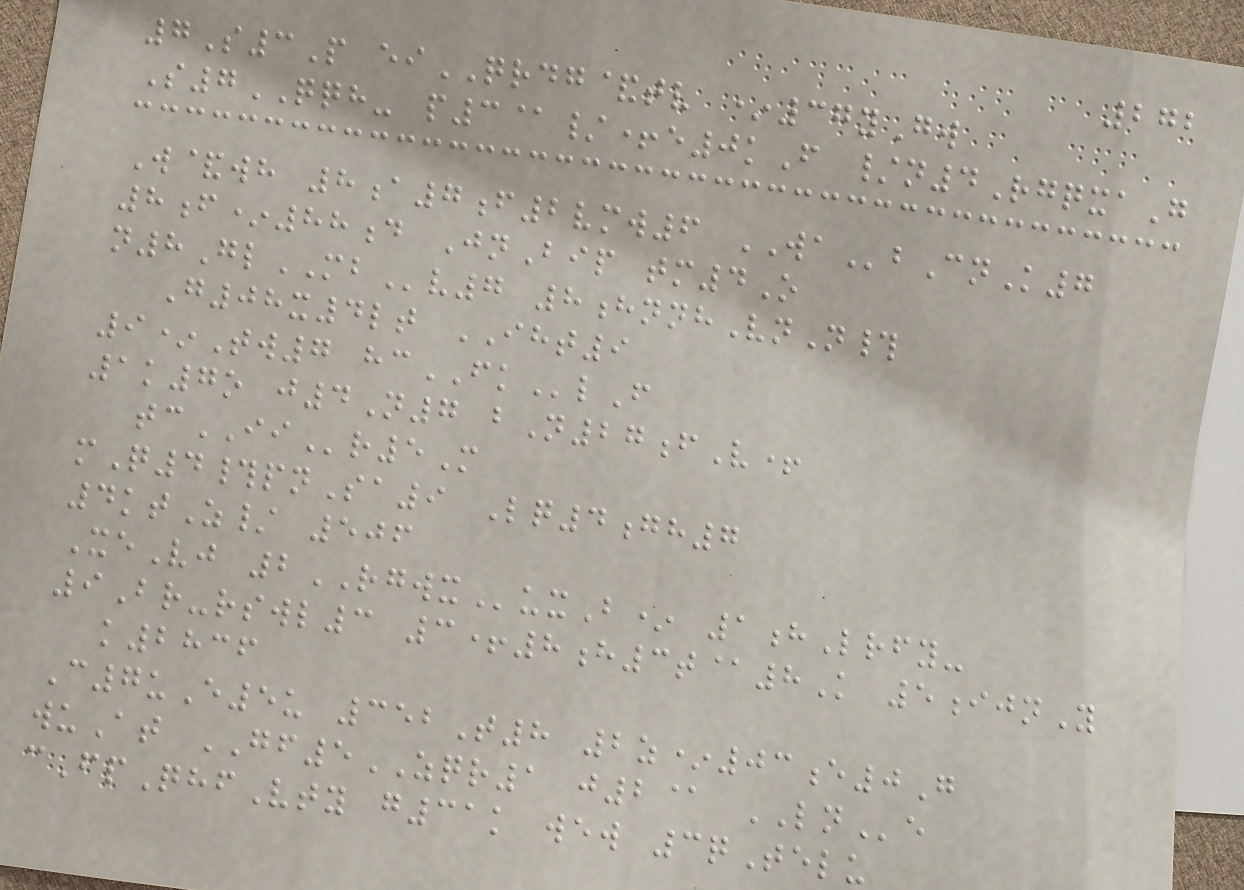272
7S3P eiQRDG&tv *37yGw
S7QQH- p3@/+e0kF /n4RgqxaG
W&wh 8a7f2vmw6 WAbCnK7
8f*88d JnBip tm4O
n8GlMBv7 8hnnhVnN#
G08x4lt IHT9
9*Tw7 hcFKlF
1k7o j4N7 bN27fV+
tcIIr5M
mQ4#pnSa9 Lq4gh7
4ktZ/ 506
XeVj 2RGWXuxB* 1hLrfy-
9Br-rswl3 3+8h3t@8K 5ijnY
k2836
C7uE5u 352T8 2z*03e0G
wuAt GF5ZQR1 j2@ LNe
cFpQhfVty g31k wew 3qTelu
